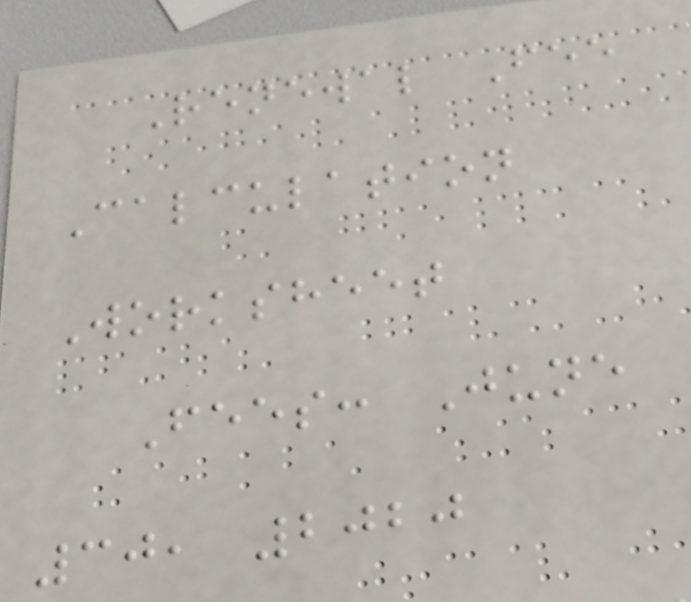Renewal Fee
Calculation
Worksheet
Fees: June
30, 2020
